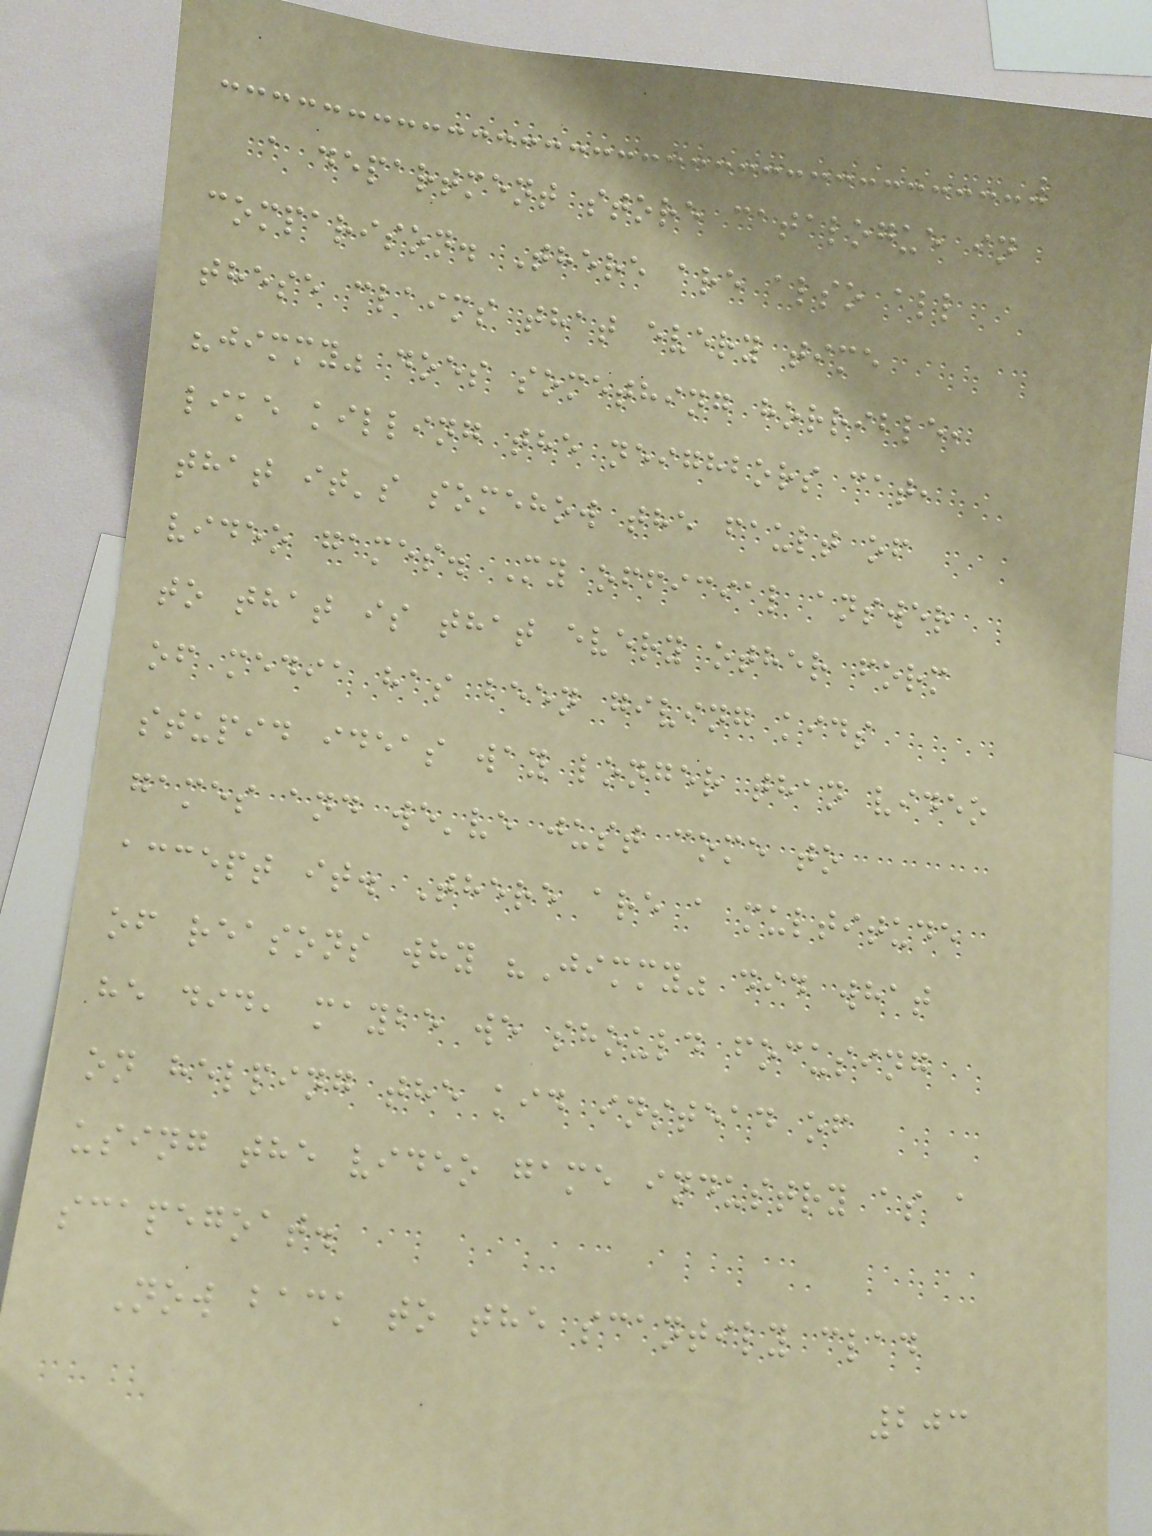a department store catalogue in
comparison. There are also all
these claims that every time
"jimmy" does something horrible,
like killing the neighbors cat,
that it's somehow the fault of
video games. My official answer
to that is that every other form
of media has been giving kids
stupid ideas way longer than video
games and we've just come to
accept it. There are a multitude
of reasons why "Jimmy" did what
he did, maybe we should focusing
on helping the kid instead of
using the video game industry as a
scapegoat.
Now back to the scantily clad
203
